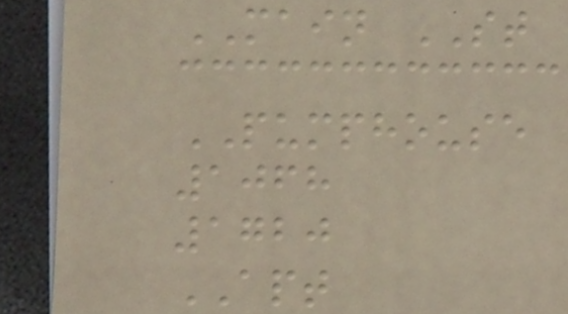MAIN ST
PUMPHOUSE
1068
1720
APT
